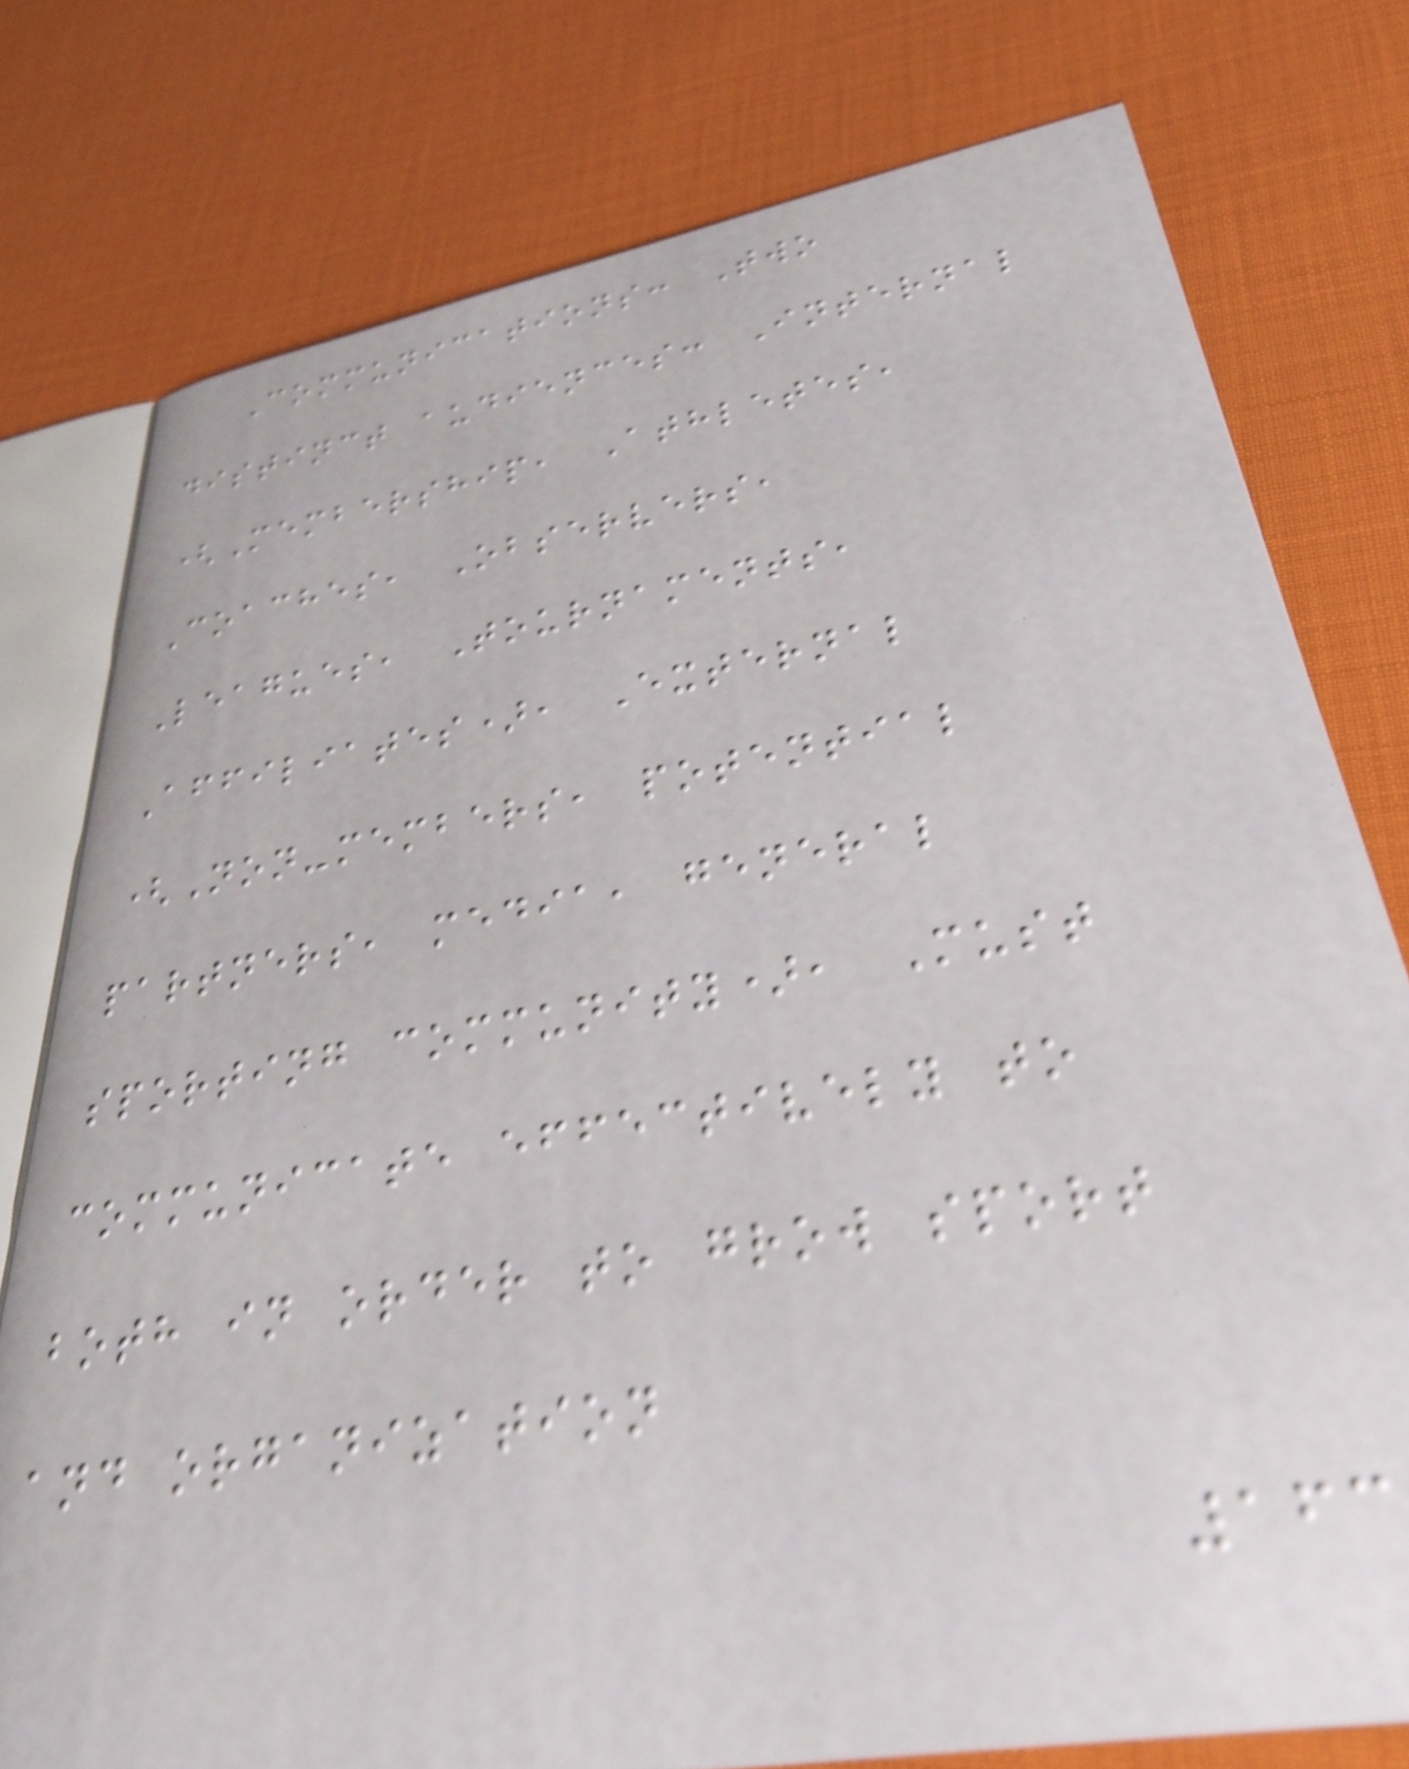Communications: Two
distinct audiences: Internal
(Membership, Athletes,
Coaches, Observers,
Leagues, Tournaments,
Affiliates), External
(Non-members, potential
partners, media, general
sporting community), Must
communicate effectively to
both in order to grow sport
and organization
163
